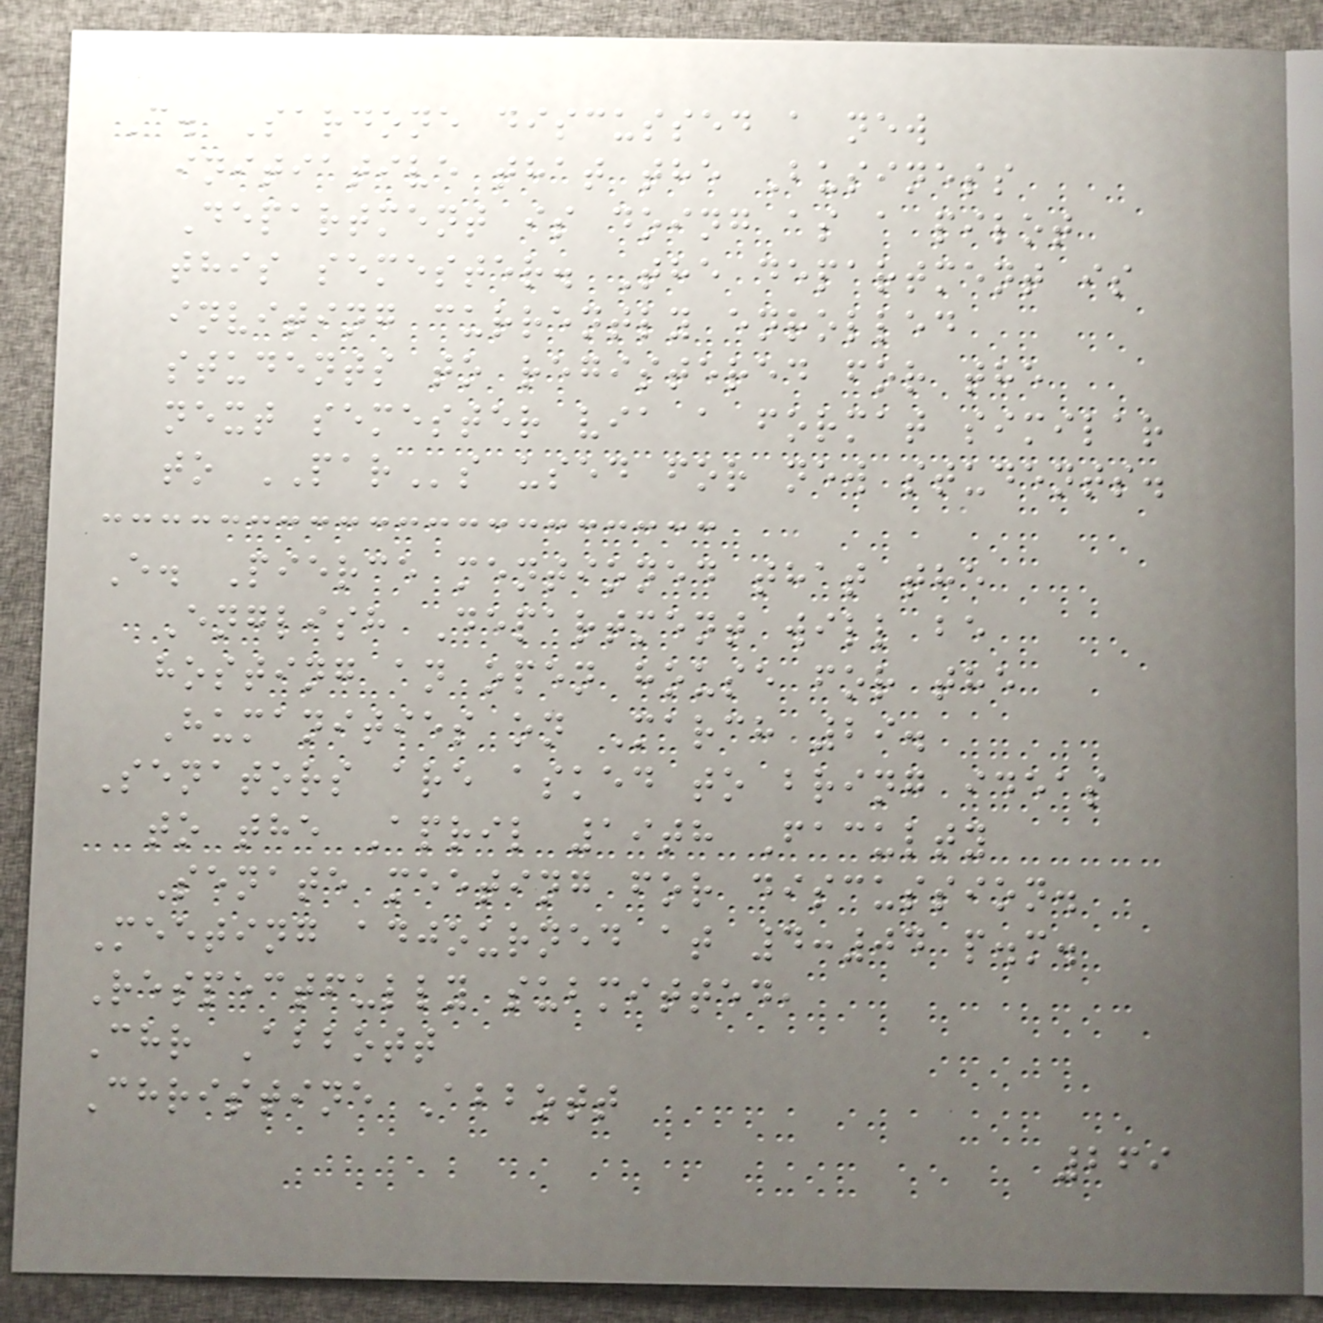C. Sardone discussed a new
initiative that the Business
Department is doing as a pilot
this semester. The department is
inviting currently enrolled
students to registered for the
next semester via a format similar
to PARs used for new students.
E. Pierce mentioned that the
English Department will be
hosting an open house for the
Humanities on March 29.
Senators are asked to bring ideas
to the April 19th Faculty
Senate meeting for discussion.
Meeting adjourned at 4:04 p.m.
Respectfully submitted,
Chr Abbott
Christine Abbott
269
